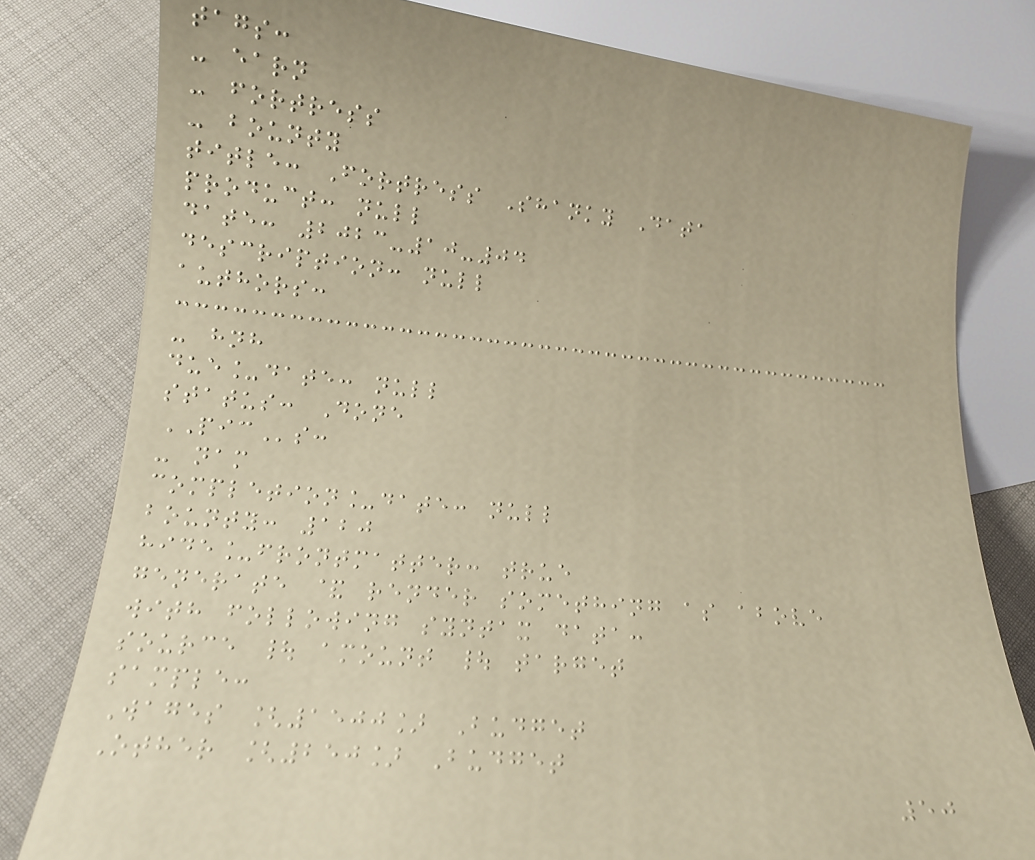tags:
- earn
- fortress
- bounty
title: Fortress Shanky Data
product: null
date: 2023-10-04
description: null
authors:
- hnh
due_date: null
status: Done
PICs:
- nam
completion_date: null
bounty: 120
hide_frontmatter: true
generate & render something as above
with following syntax data:
source | amount | target
sample:
Wages [1500] Budget
Other [250] Budget
50
